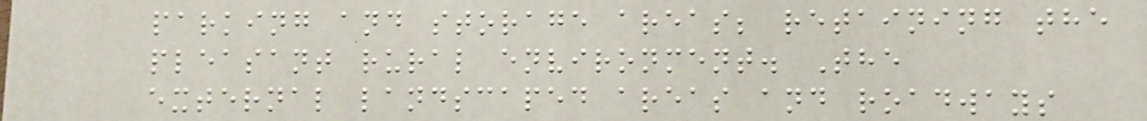parking and storage areas; retaining the
pleasant rural environment. The
external landscaped areas and roadways
